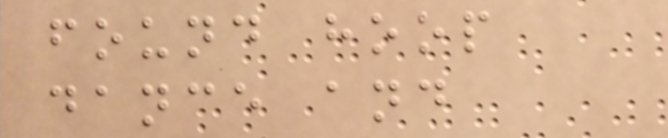found hoop
dance and
